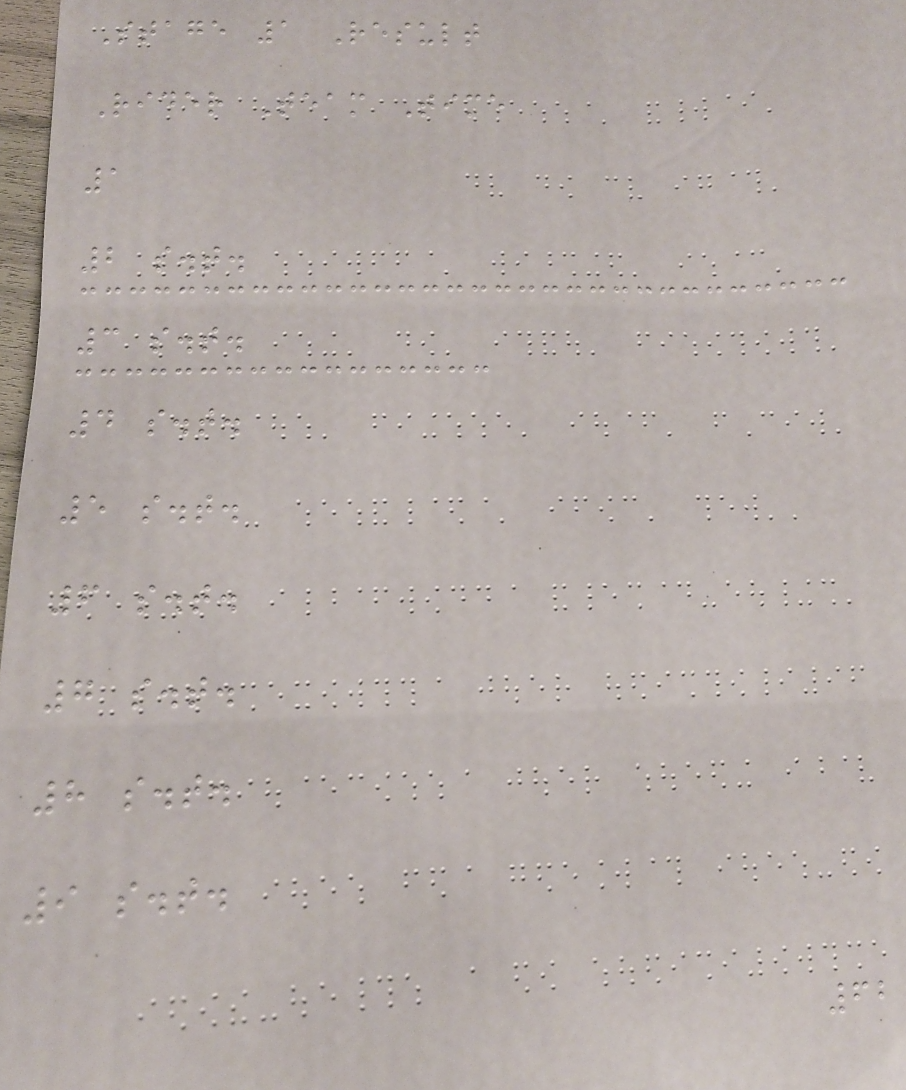Stage 1 Result
Rider Team Time
1
2 s.t.
3 s.t.
4 s.t.
5 s.t.
6 s.t.
7 s.t.
8 s.t.
9 s.t.
62
